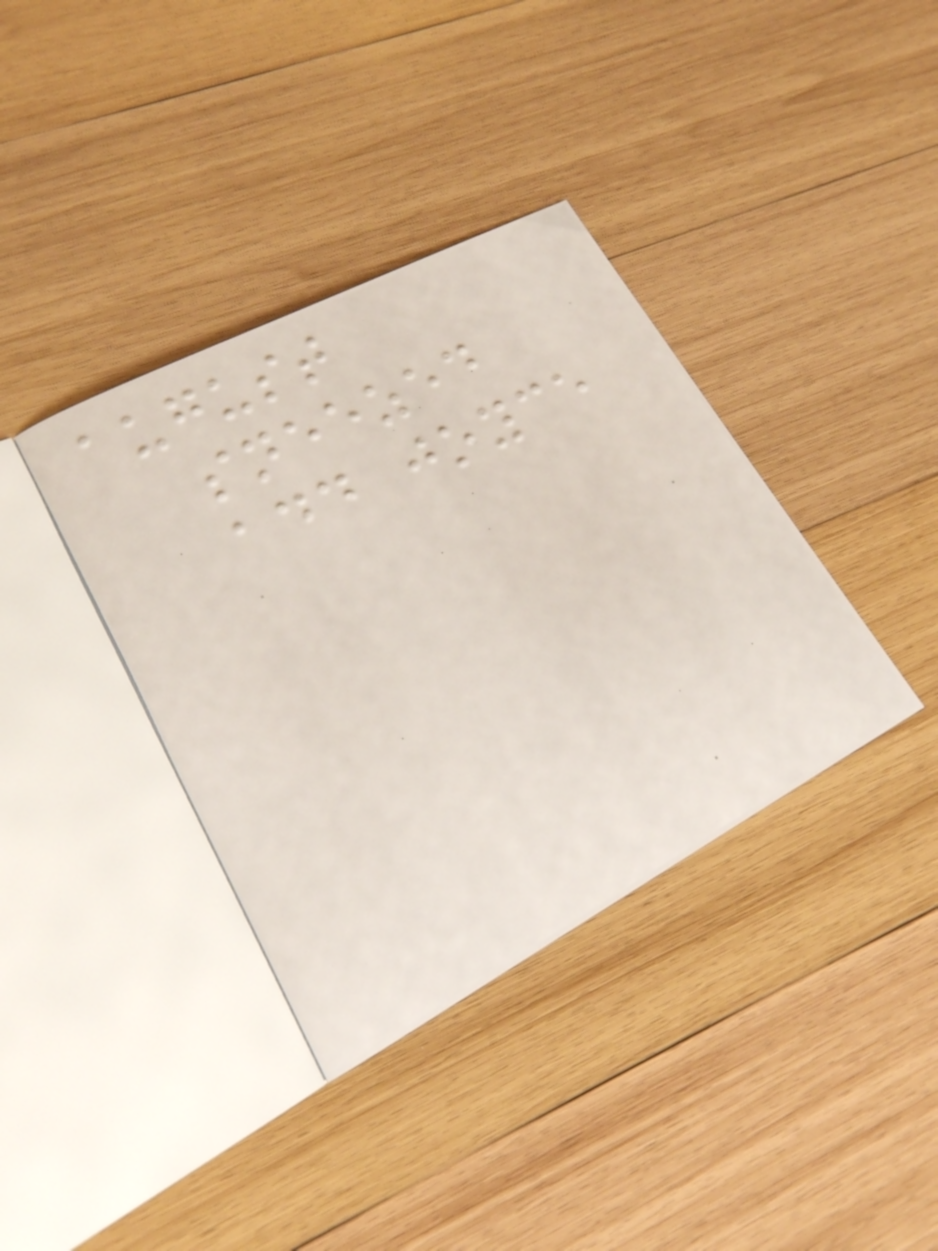august
sneezed
add joyce
